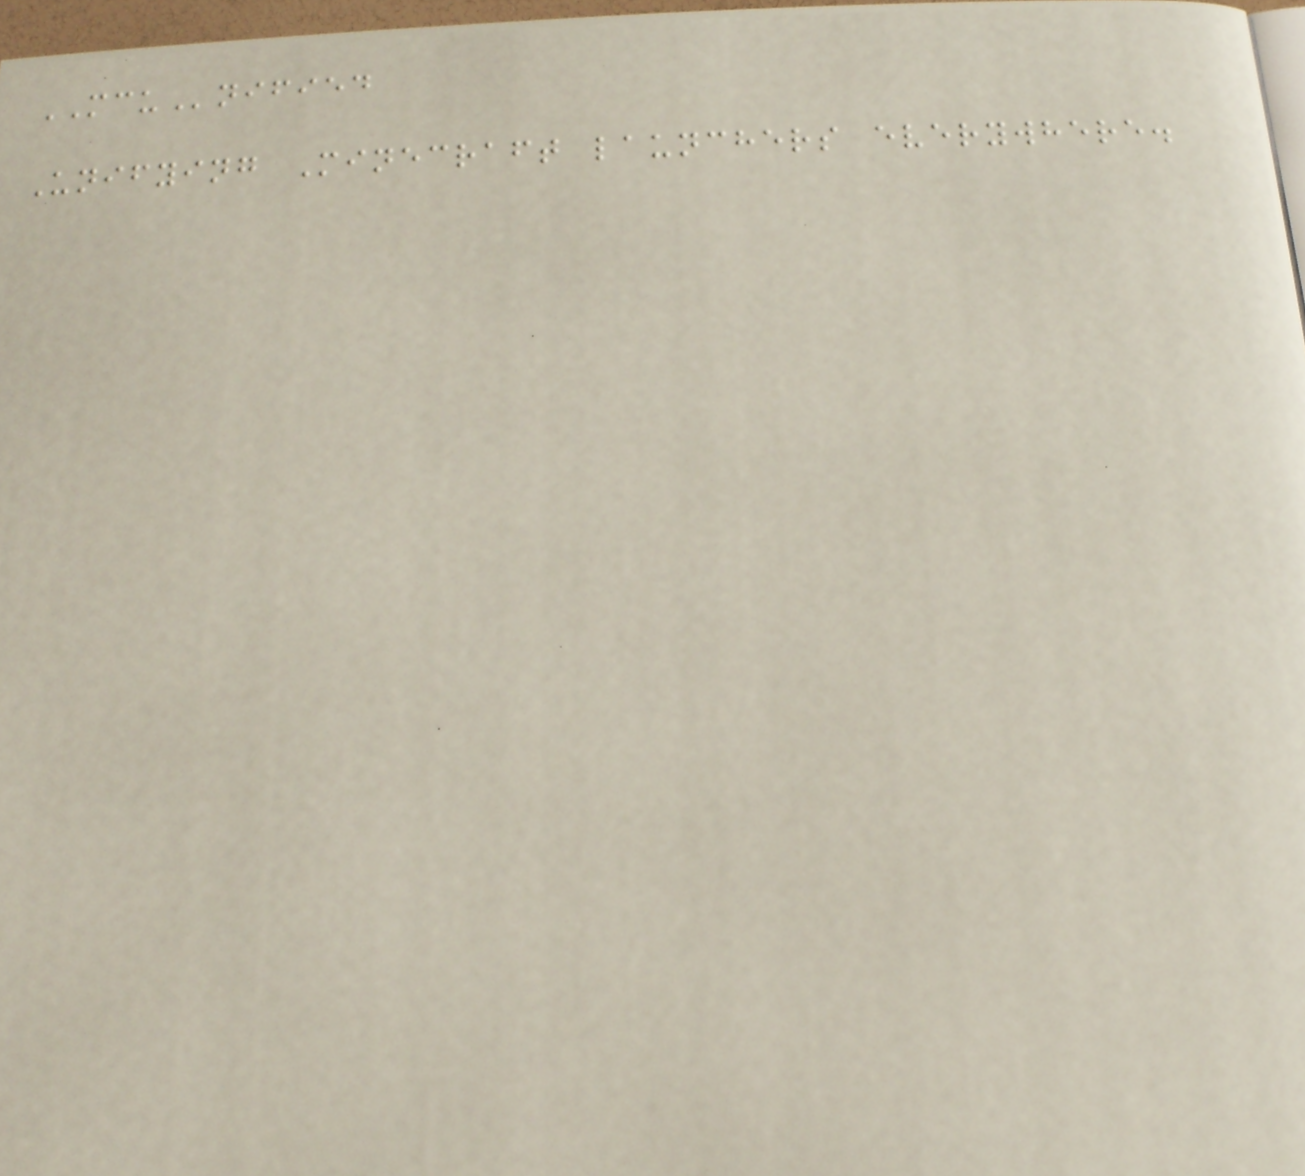MCUnified
Unifying Minecraft launchers everywhere.
